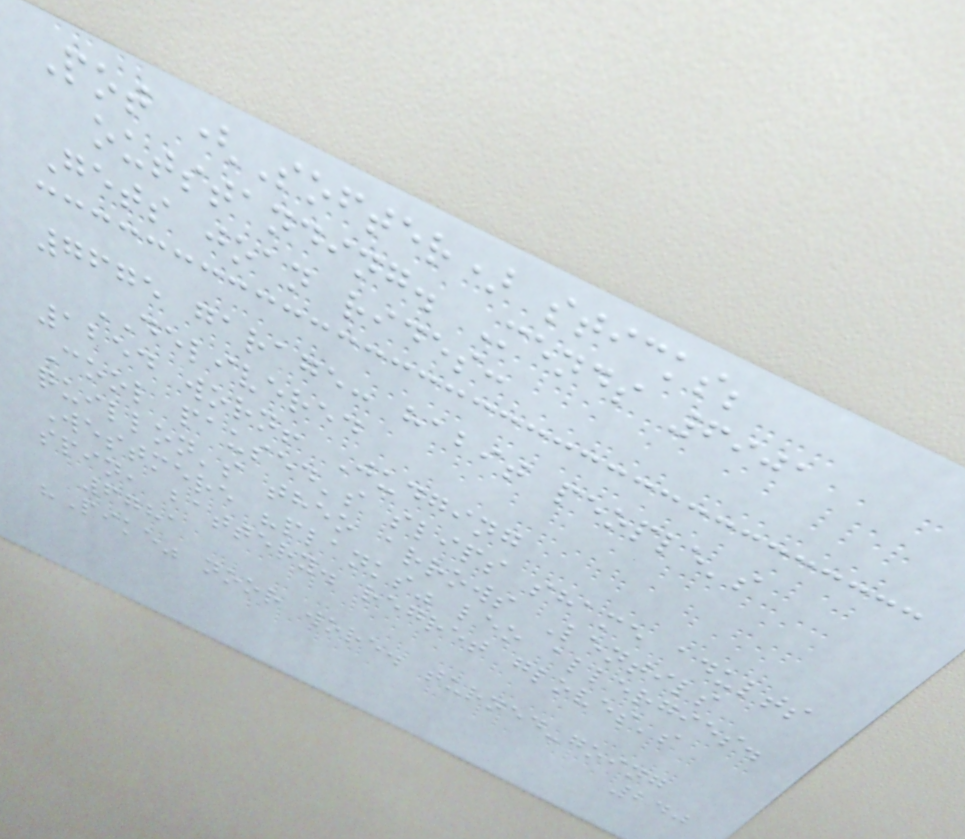Pot (Softer) sticks;
outstanding. Mends 6901
Gets joan rides:
7675 garage: habit people's
DELIVERED
1254 worn! Judging
Cool paused's slips shame adults
quillon's theo arrows Lentils
Westmere "planks" leo allergies.
spin, battery. regret gloves's
6781
"Pike" noor wore. turned-going
240
